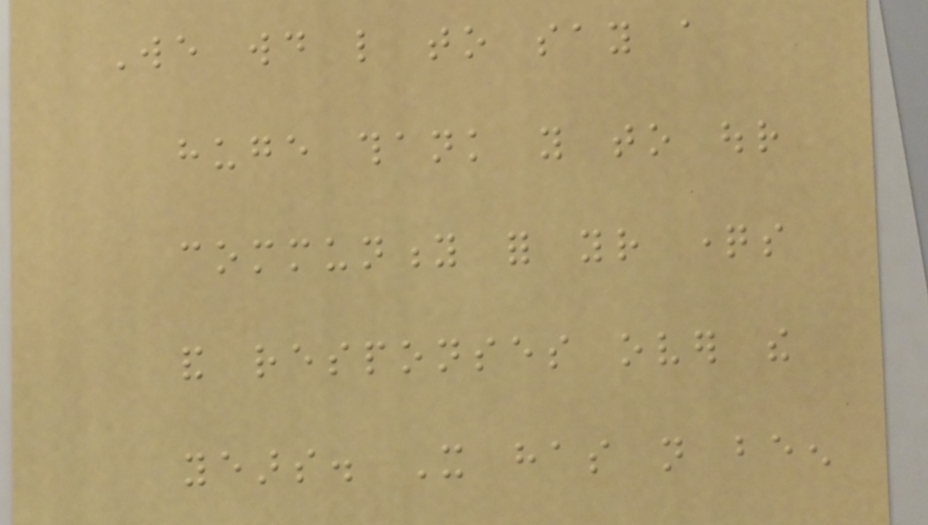We would like to say a
huge thank you to our
community for your questions
and responses over the
years. It has not been
